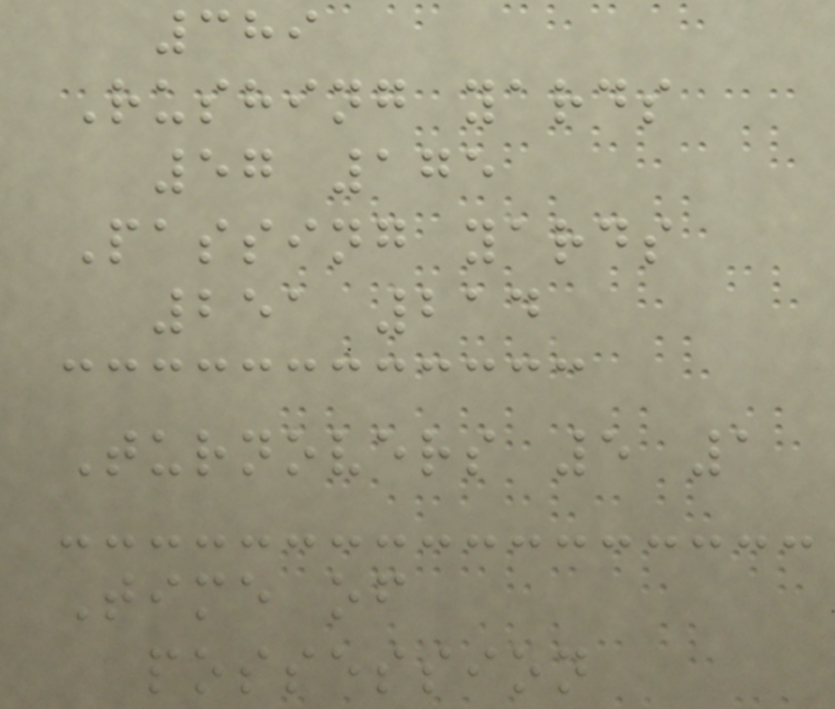389
Rushing yards
57 175
Passing yards
251 214
Turnovers 5 1
Time of
possession
